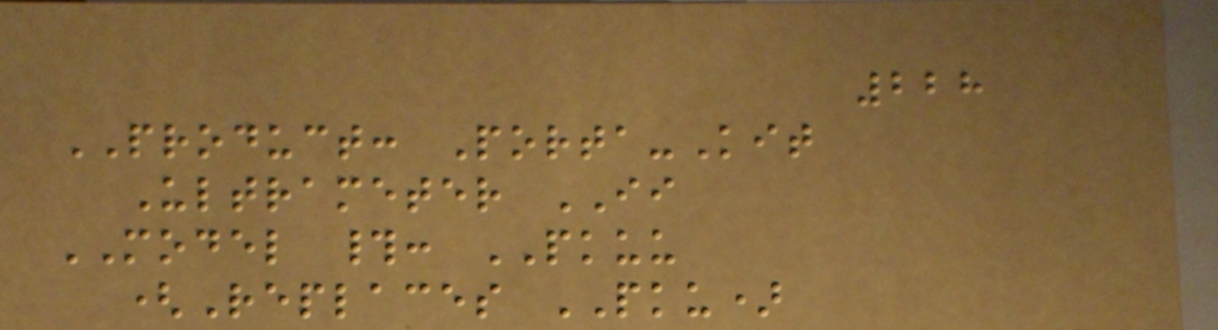228
PRODUCT: Porta-Kit
Ultrameter II
MODEL #: PKUU
(Replaces PKU)
